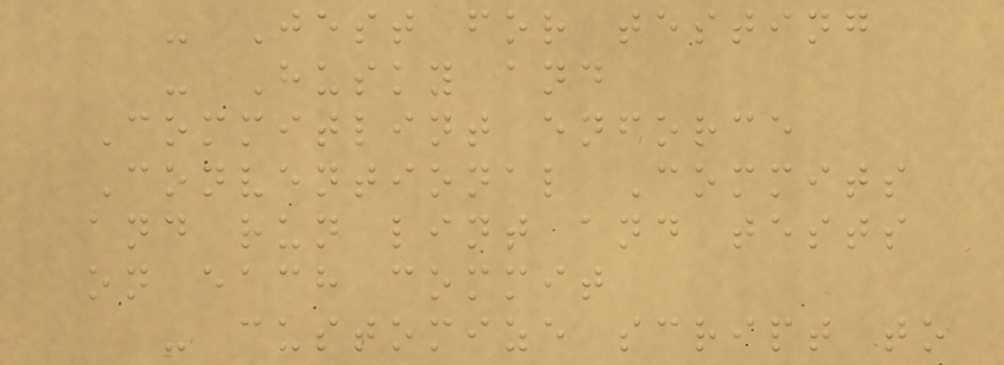- Jest for testing
- Husky and
Commitlint enforce
Conventional Commits
and run lint and tests
on each commit
- customize script to
